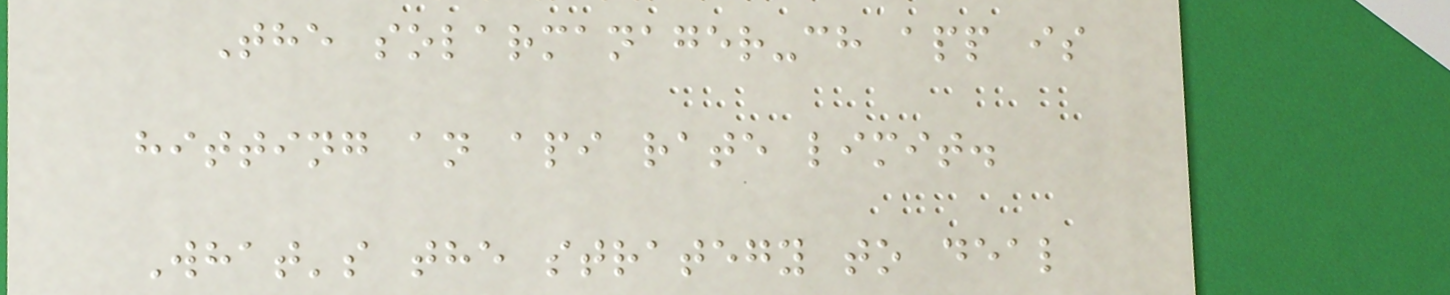The solarmanager-ch app is
hitting an api rate limit.
What's the strategy to deal
